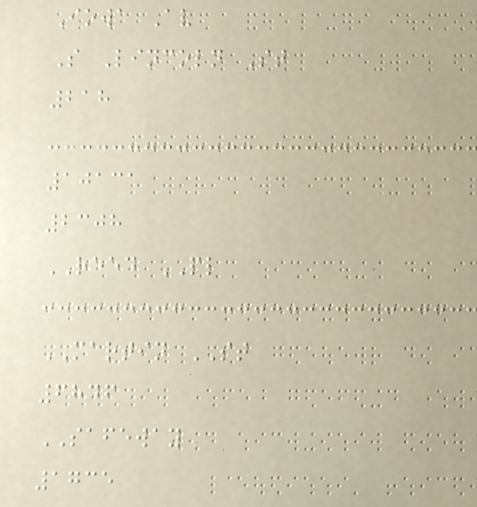Iowa Av
S Lincoln St
218
10131
2308
REED PL
MARTIN ST
6846
SAFEWAY
1735
